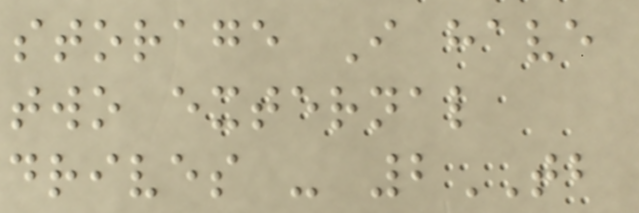storage I have
two external
drives - 2TB
